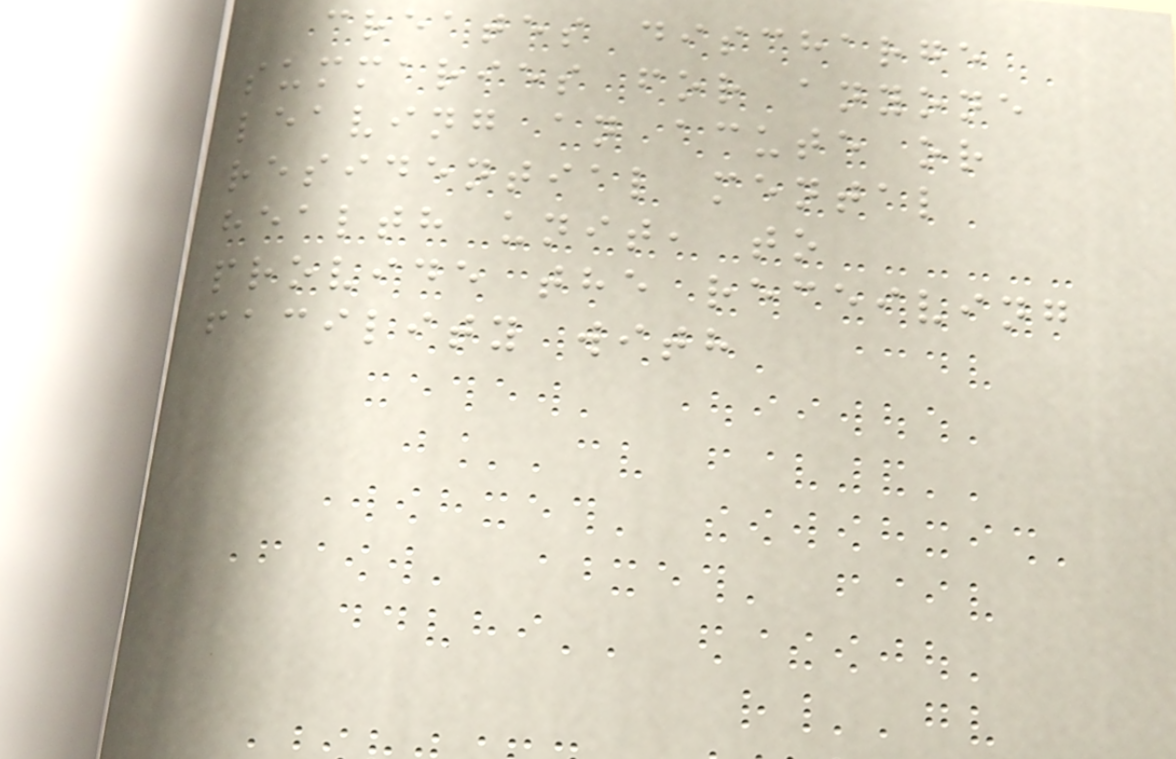creates discharge
summaries for anyone
leaving an acute or
residential mental
health unit, to
provide the receiving
facility with
